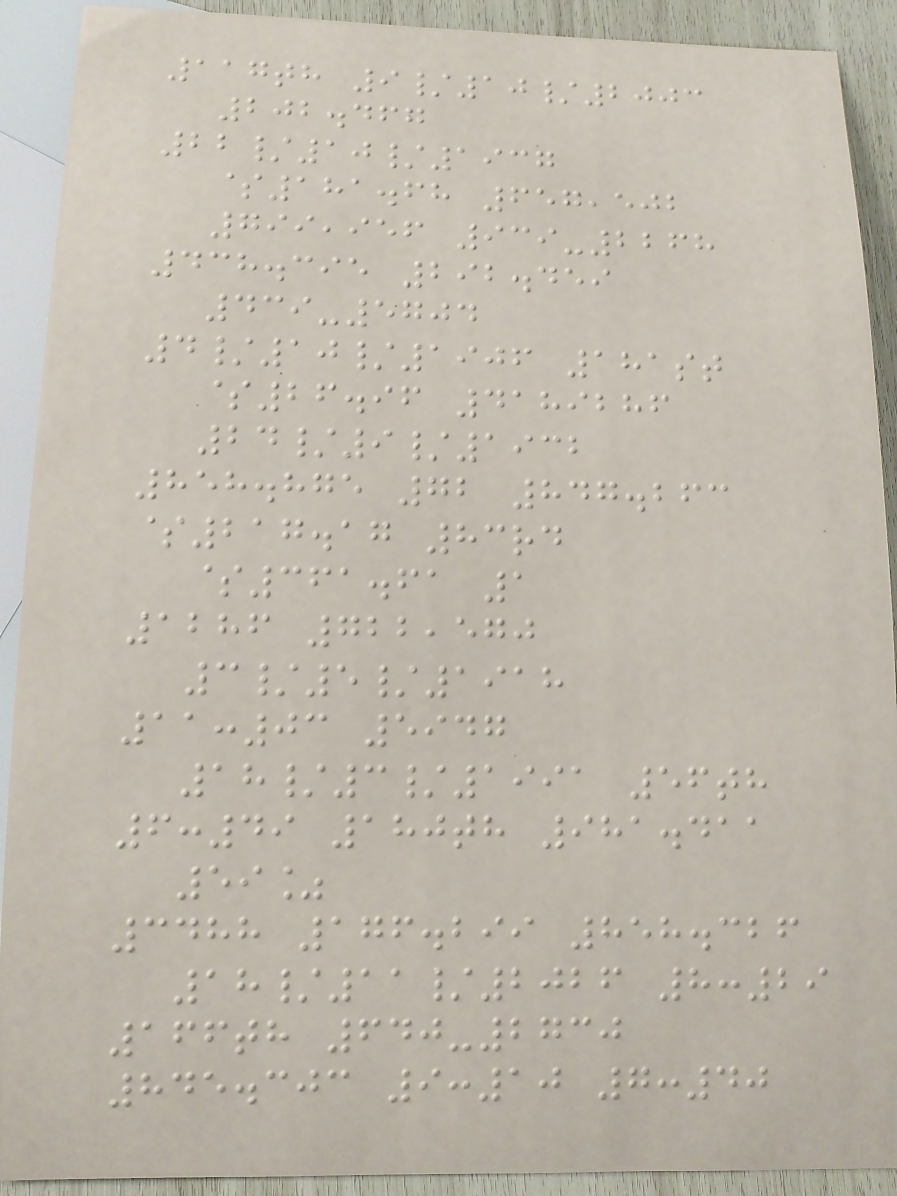117th 9/10/2003
202.467
22/10/1937
$181.68 657,502
799,956 939-2268
438.395 292.459
439-5704
4/10/1906 181st
$26.96 4189286
24/9/1932
858.875 72 847.263
$217.17 83rd
$361.61 1
1286 722,570
3/5/1918
11:03 5947
18/3/1991 56th
6:49 180th 981.411
59%
3488 176.299 858.326
18/11/2026 8:29
166th 640-2730
845.303 9:10 7:40
